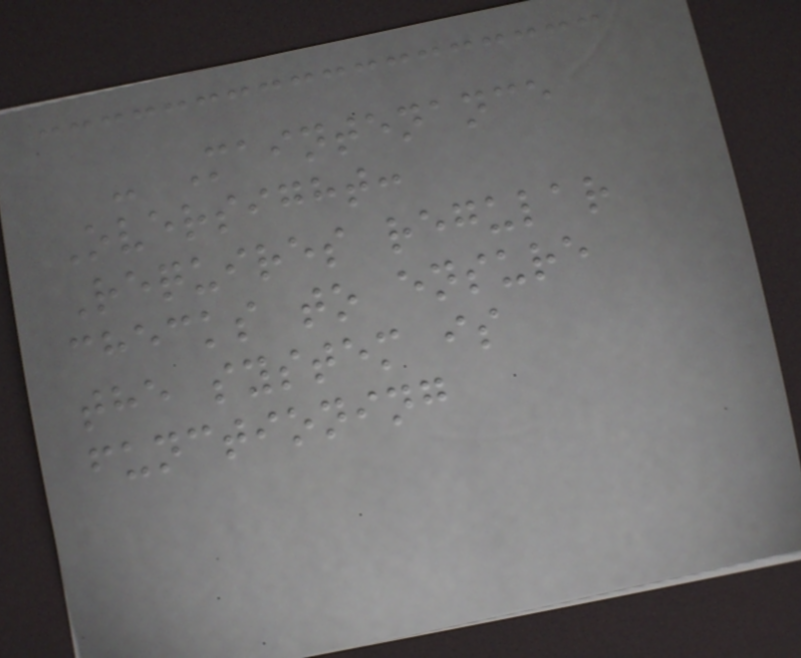- Maintenance
Oversight:
Requires regular
checks to ensure
the system is
functioning
